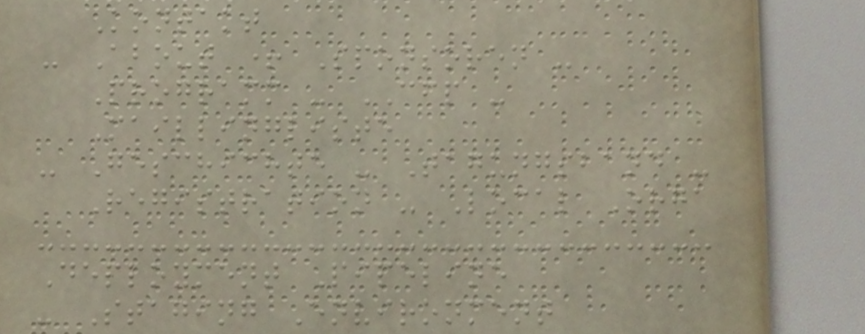Kontakt
- About + Sponsoren -
Programm - CFP -
Maillingliste
- Geschichte - Tagungsband -
Registration - Local Orga
Deployment Pipeline
- Staging Environment
